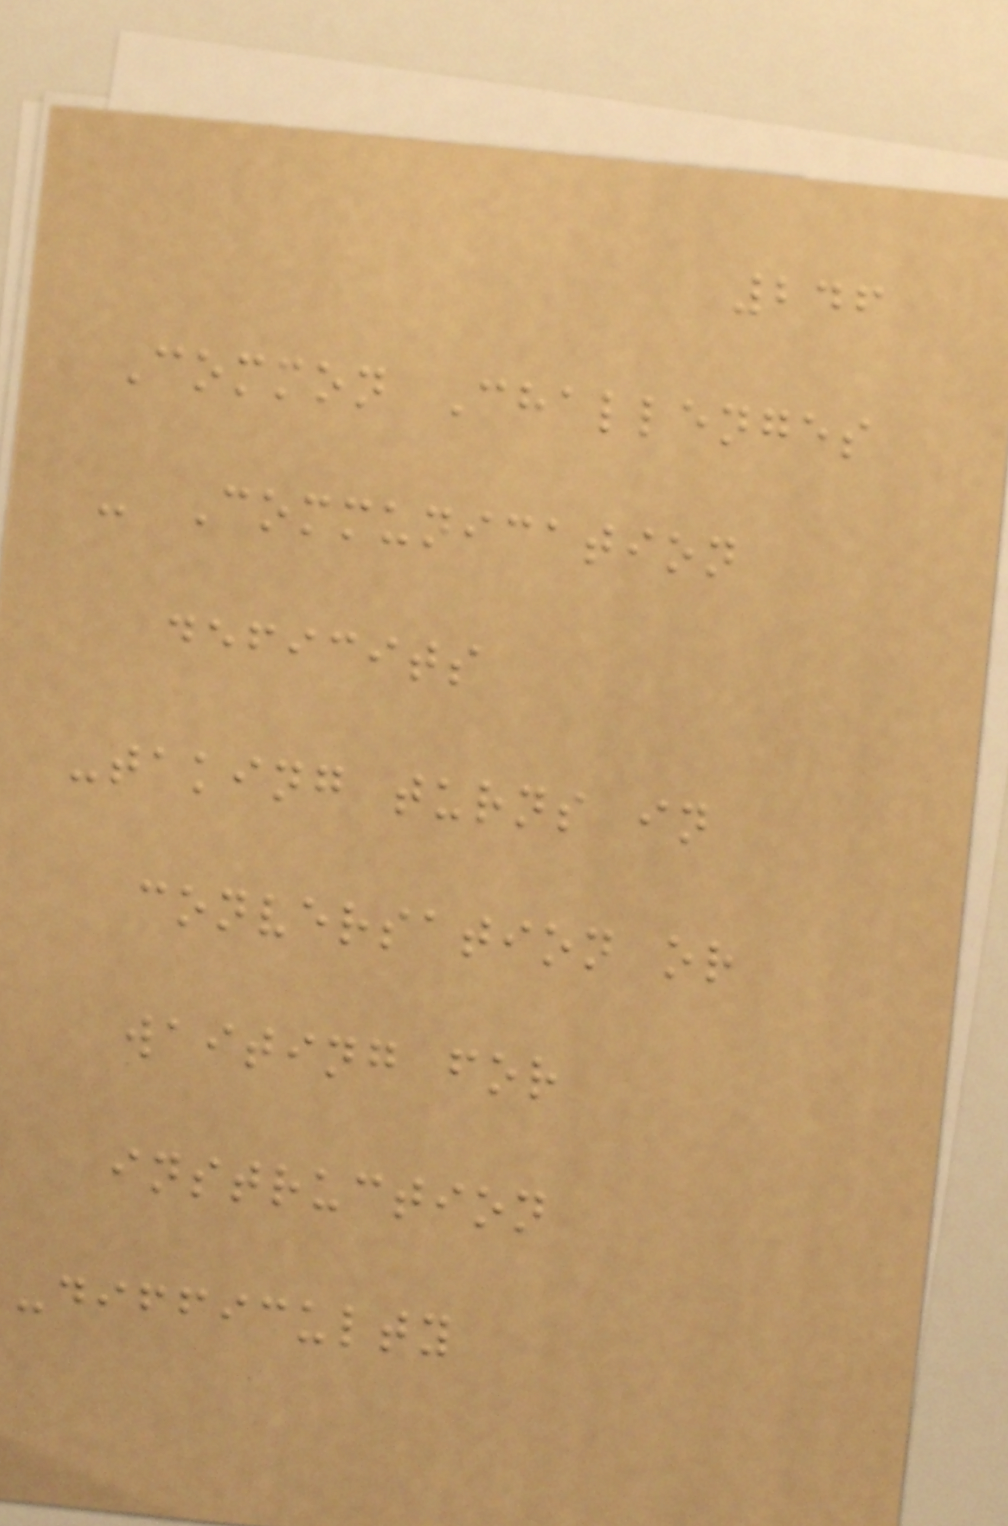246
Common Challenges
- Communication
deficits
-taking turns in
conversation or
waiting for
instruction
-difficulty
